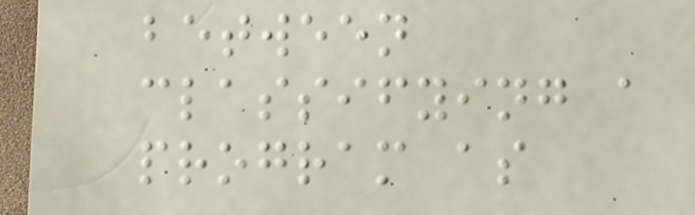between
classifying a
program as
